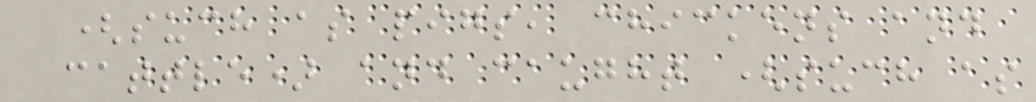(such as pigs, chickens and
cattle) and caught (such as
